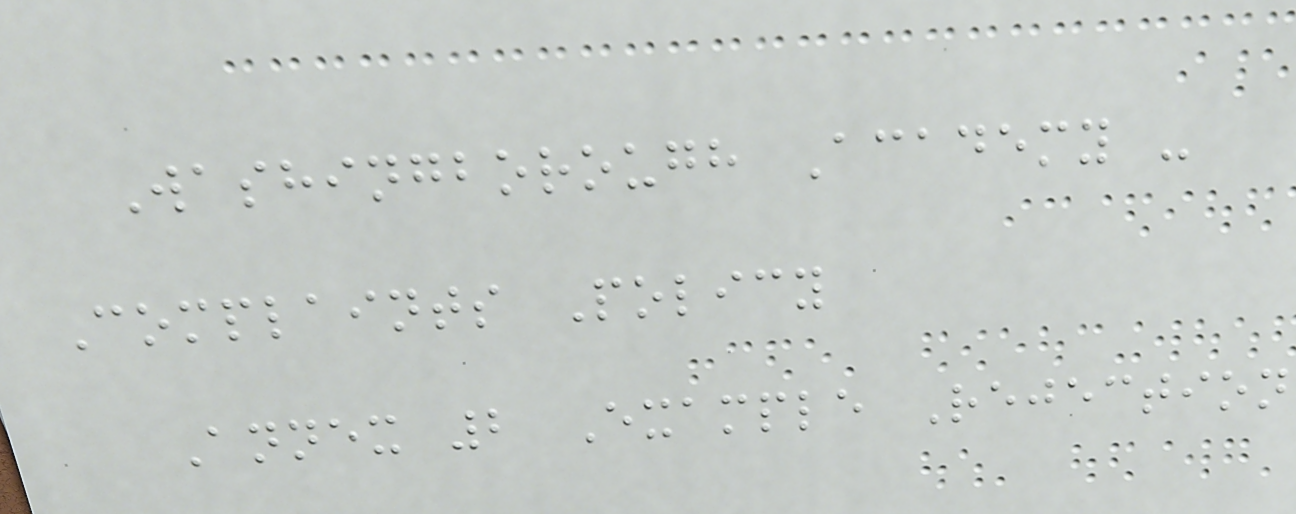Washingborough Academy -
Complaints Policy
Annex 2 Example Rejection
